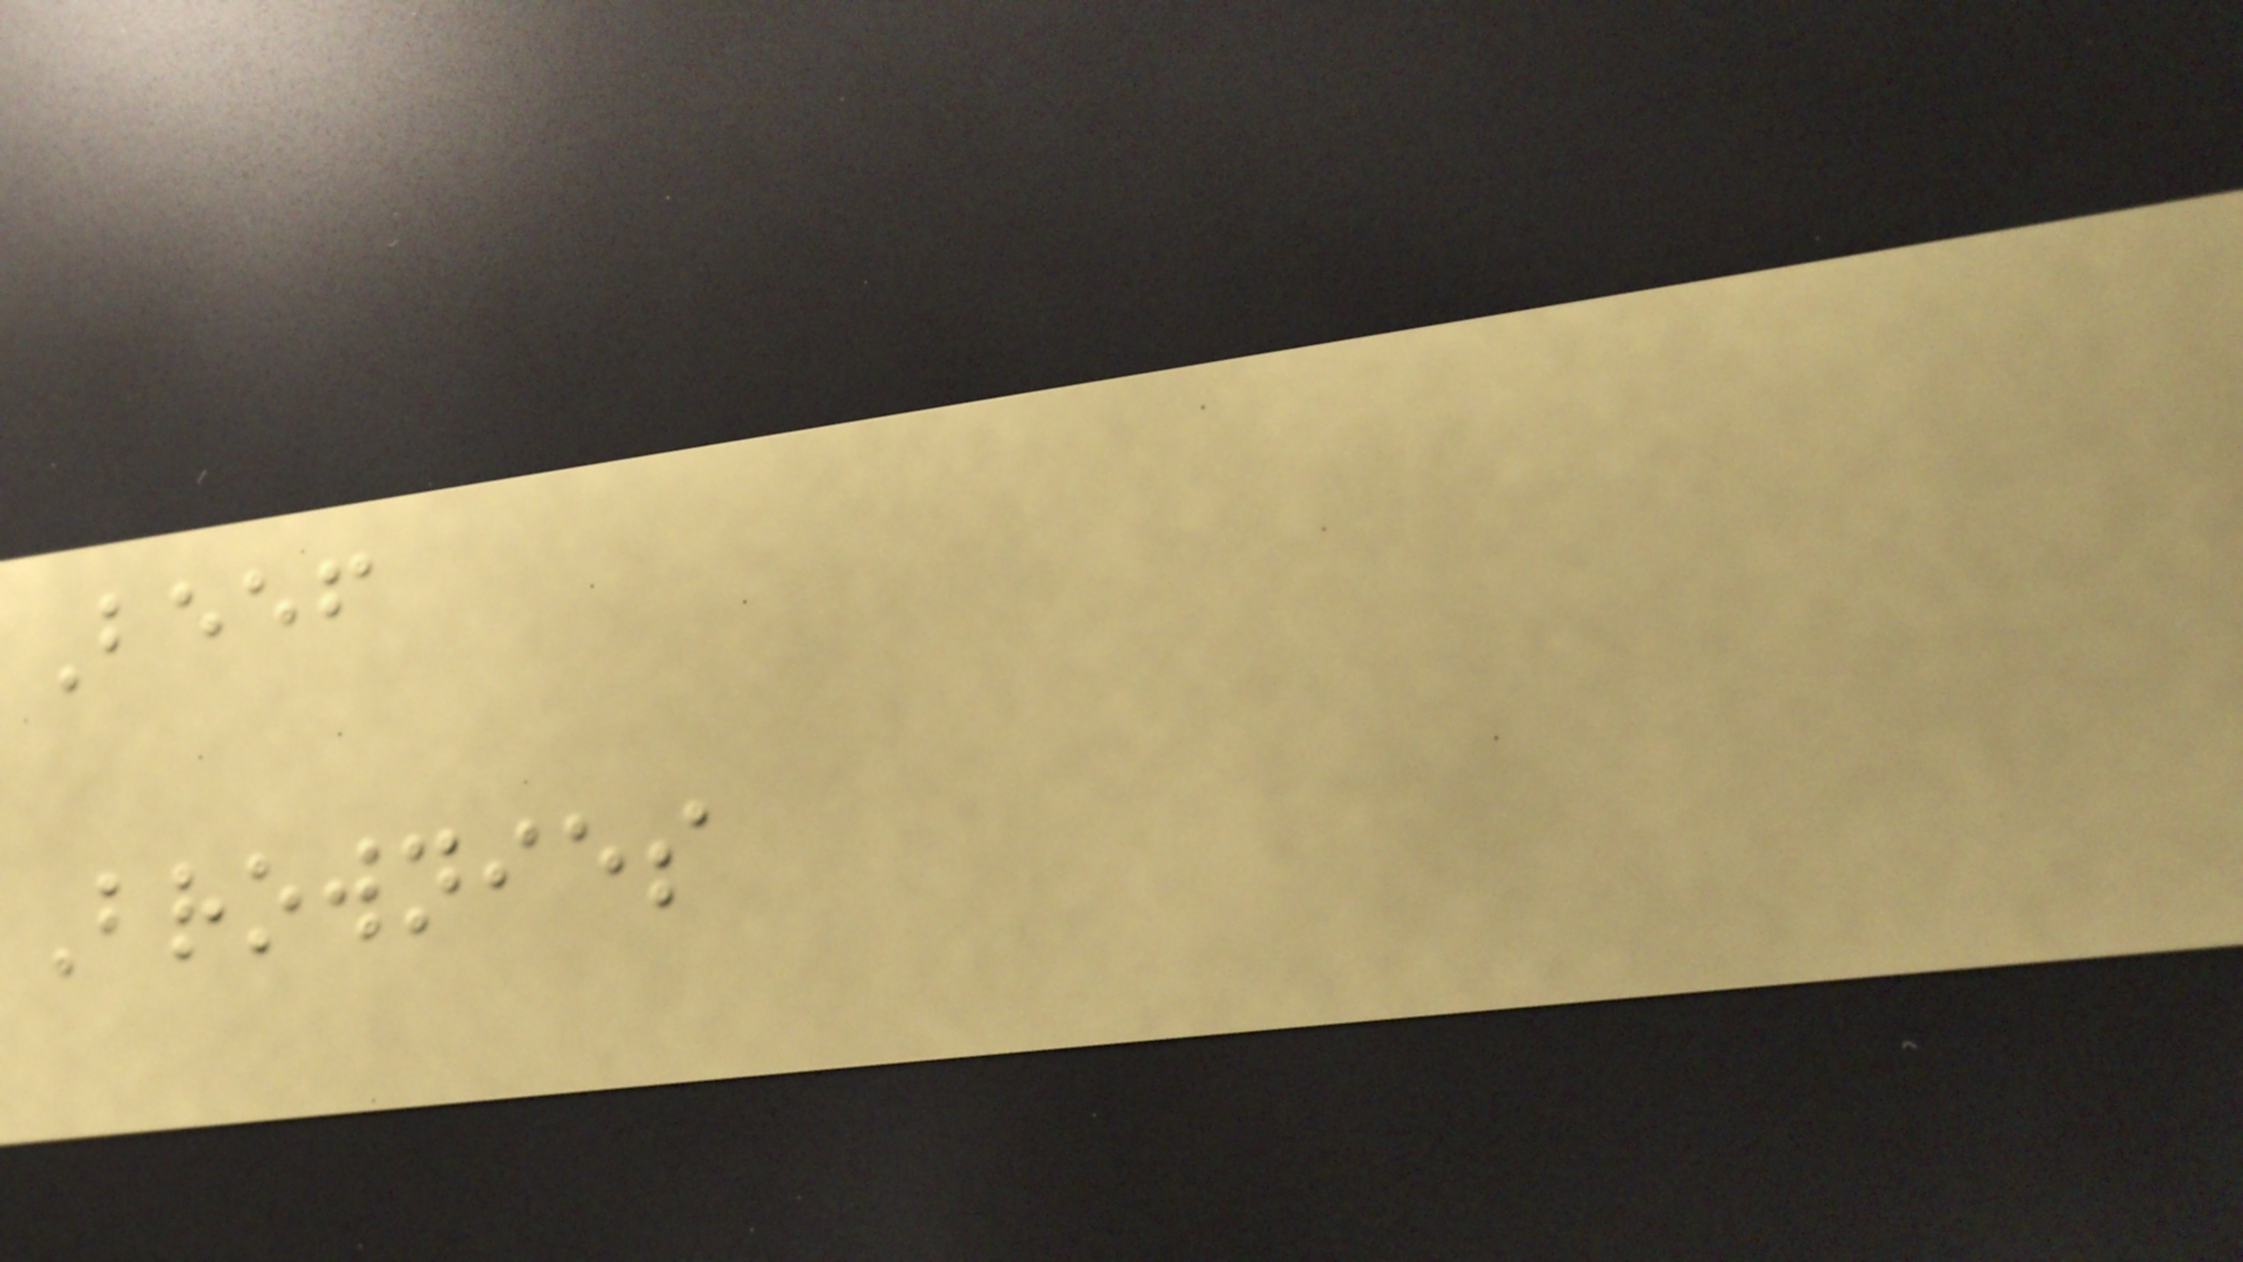Beef
Brownies
